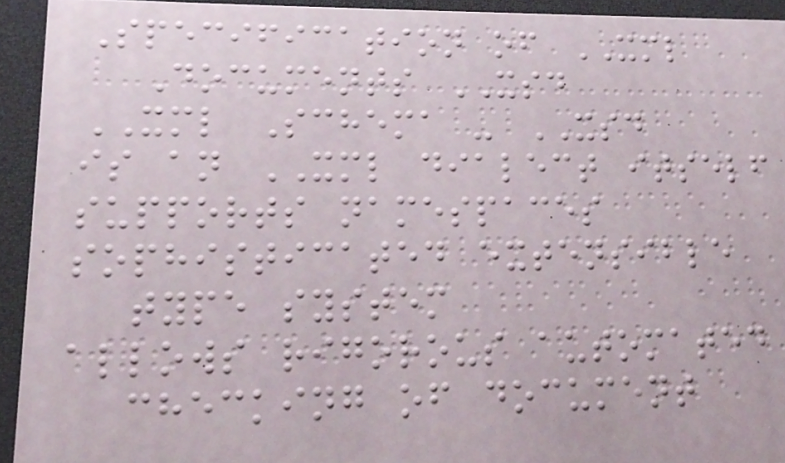Specification of XML
Documents XSD
XML Schema - XSD
is an XML dialect itself
supports namespaces
sophisticated extensible
type system
allows rigorous automated
checking of document
